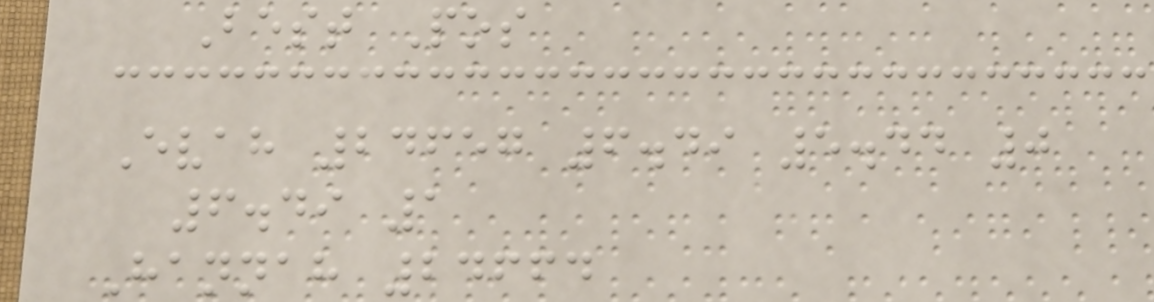Best Pos
Evah 24657 6.49 5.44 0
6.49 1
Hannah 24664
